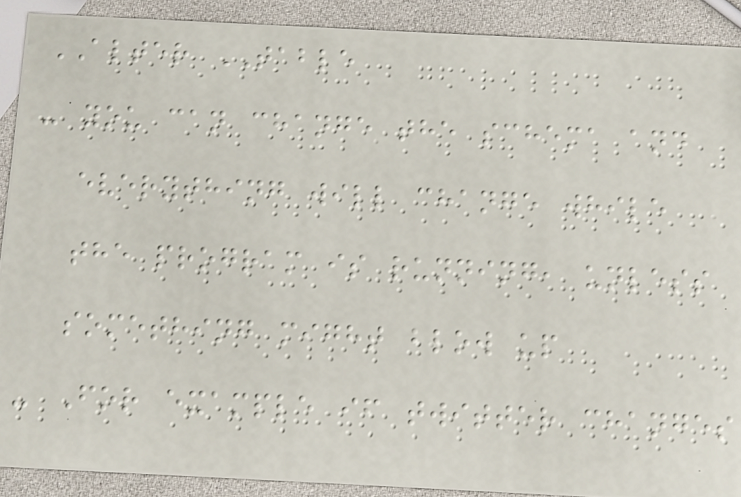ALTER TABLE
- you can change the schema and
everything will change while
the program is running, unless
something might blow up
- For example if twitter changes
